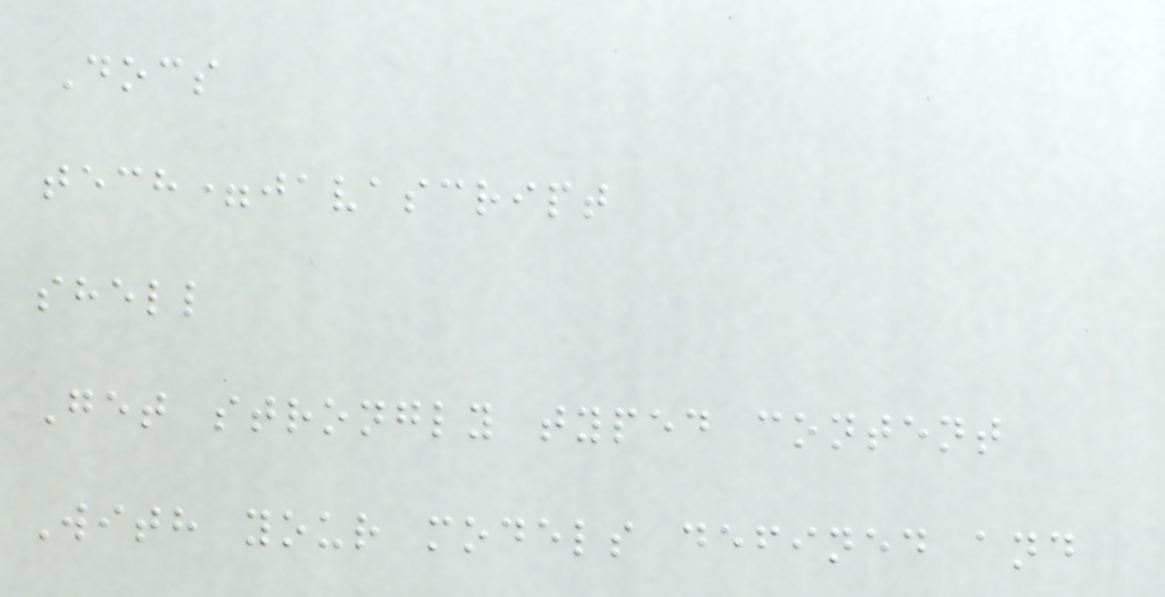Docs
tech=javascript
shell
Get strongly typed content
With your models defined and
